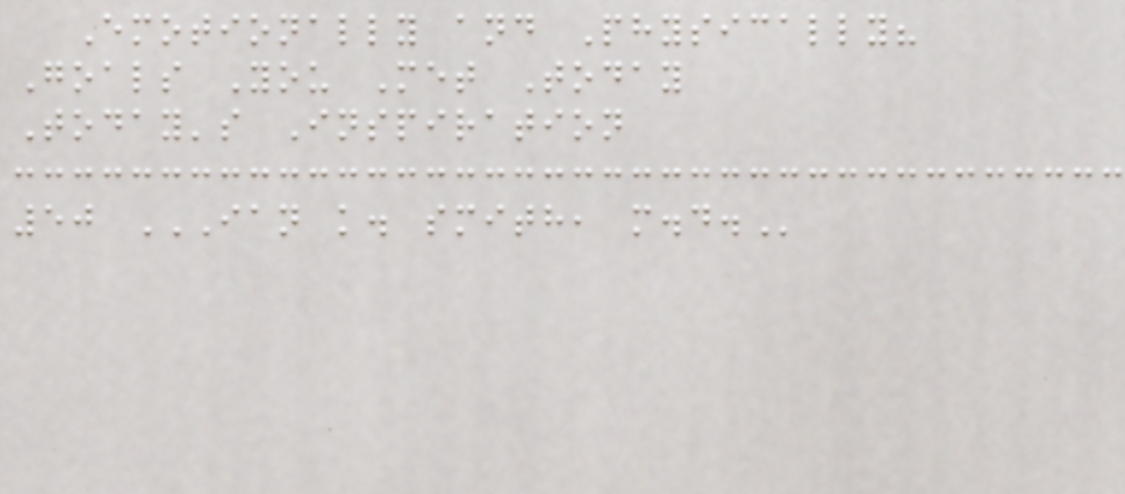Emotionally and Physically?
Goals You Met Today
Today's Inspiration
50 IAN K. SMITH, M.D.
